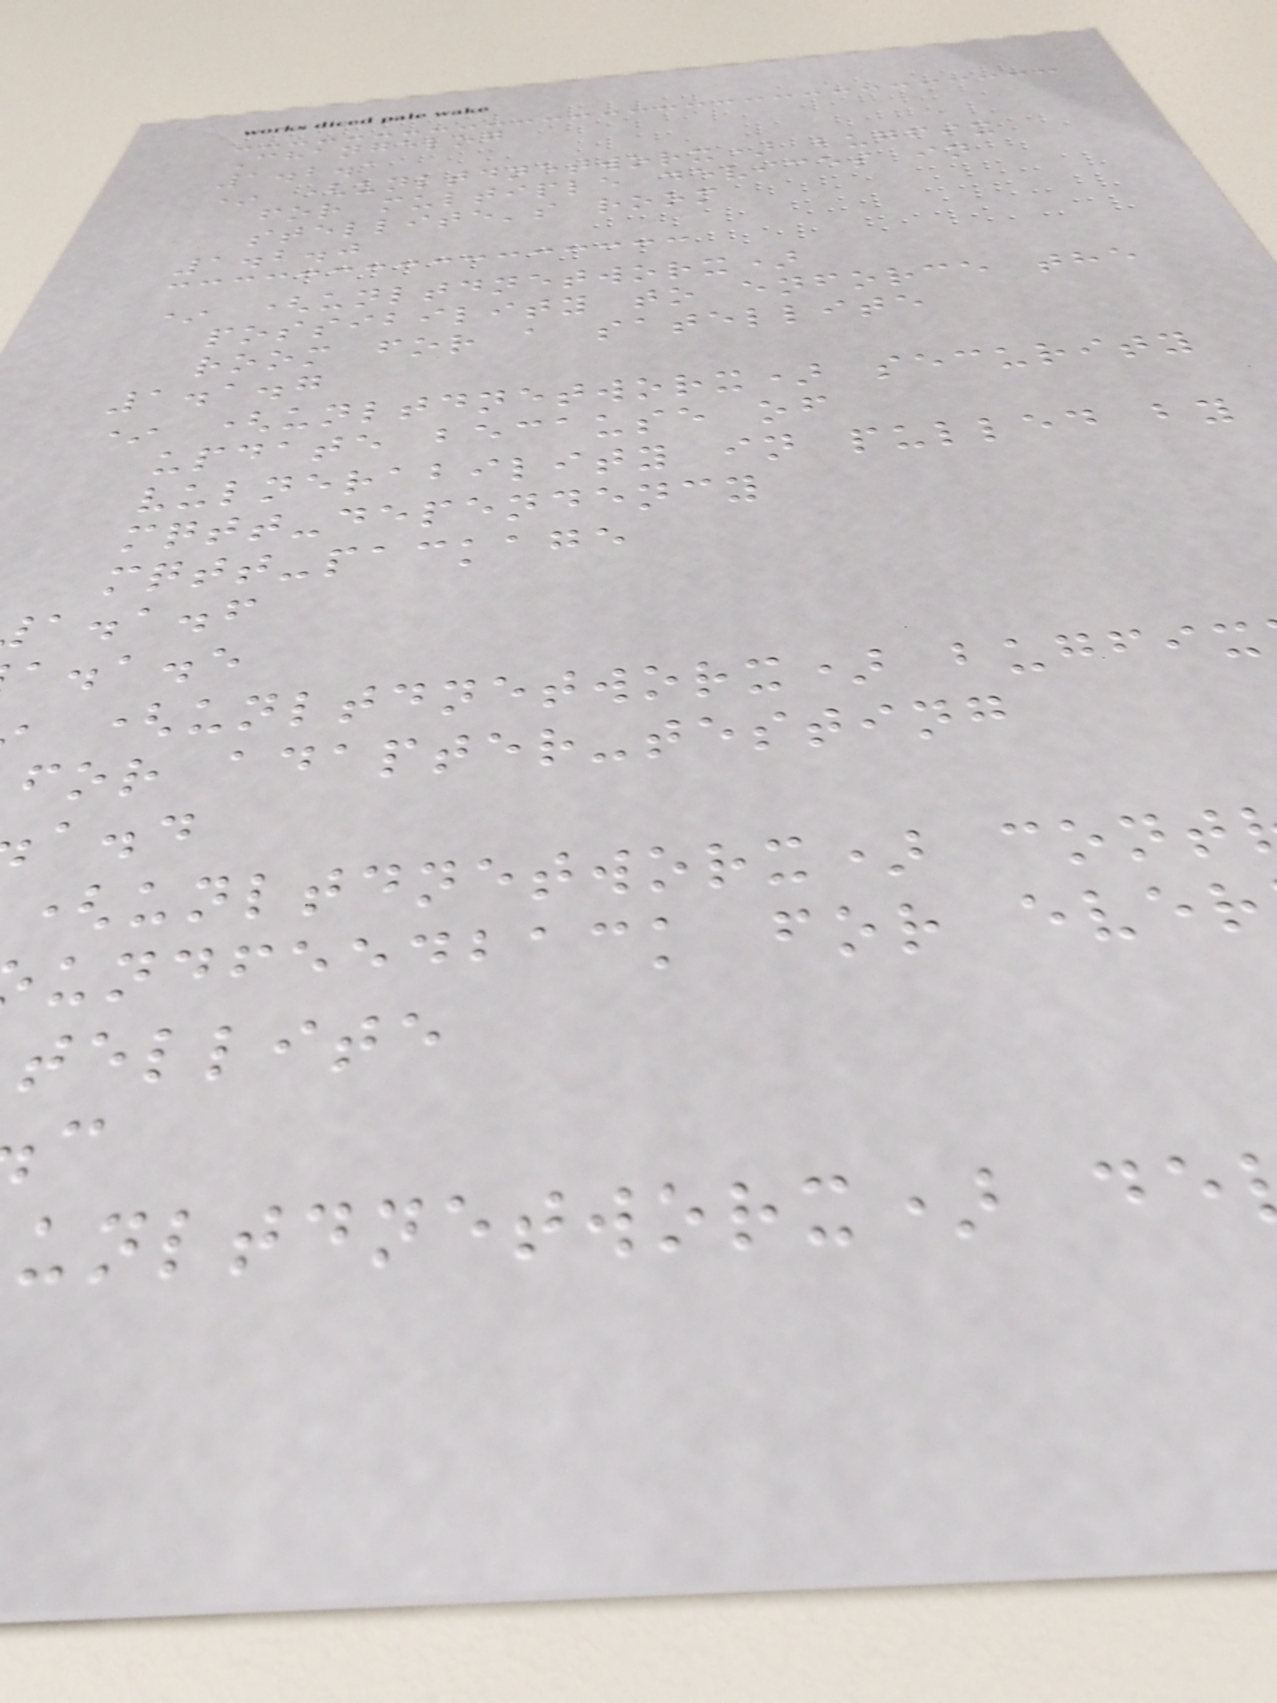Changelog
1.2.1
* (unltdnetworx) bugfix
for multiple devices in
stellite's room
1.2.0
* (unltdnetworx)
possibility to enforce the
room for a satellite
1.1.7
* (unltdnetworx) security
update because of
vulnerability in pulled by
mqtt-dependency
mqtt-package
a.a.f
a.a.e
(unltdnetworx) bugfix
for adapter-testing
(unltdnetworx) cont
undfeedback for ever
tellite
unltdnetworx) de
